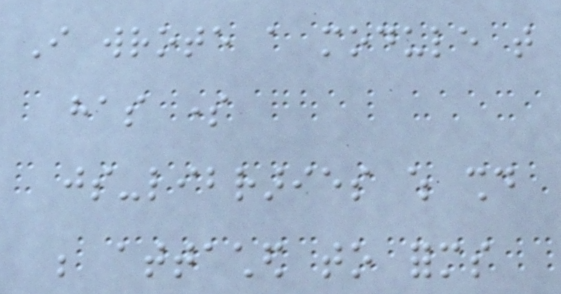I wrote a module that
has some
js-libraries which should
be attached to forms
